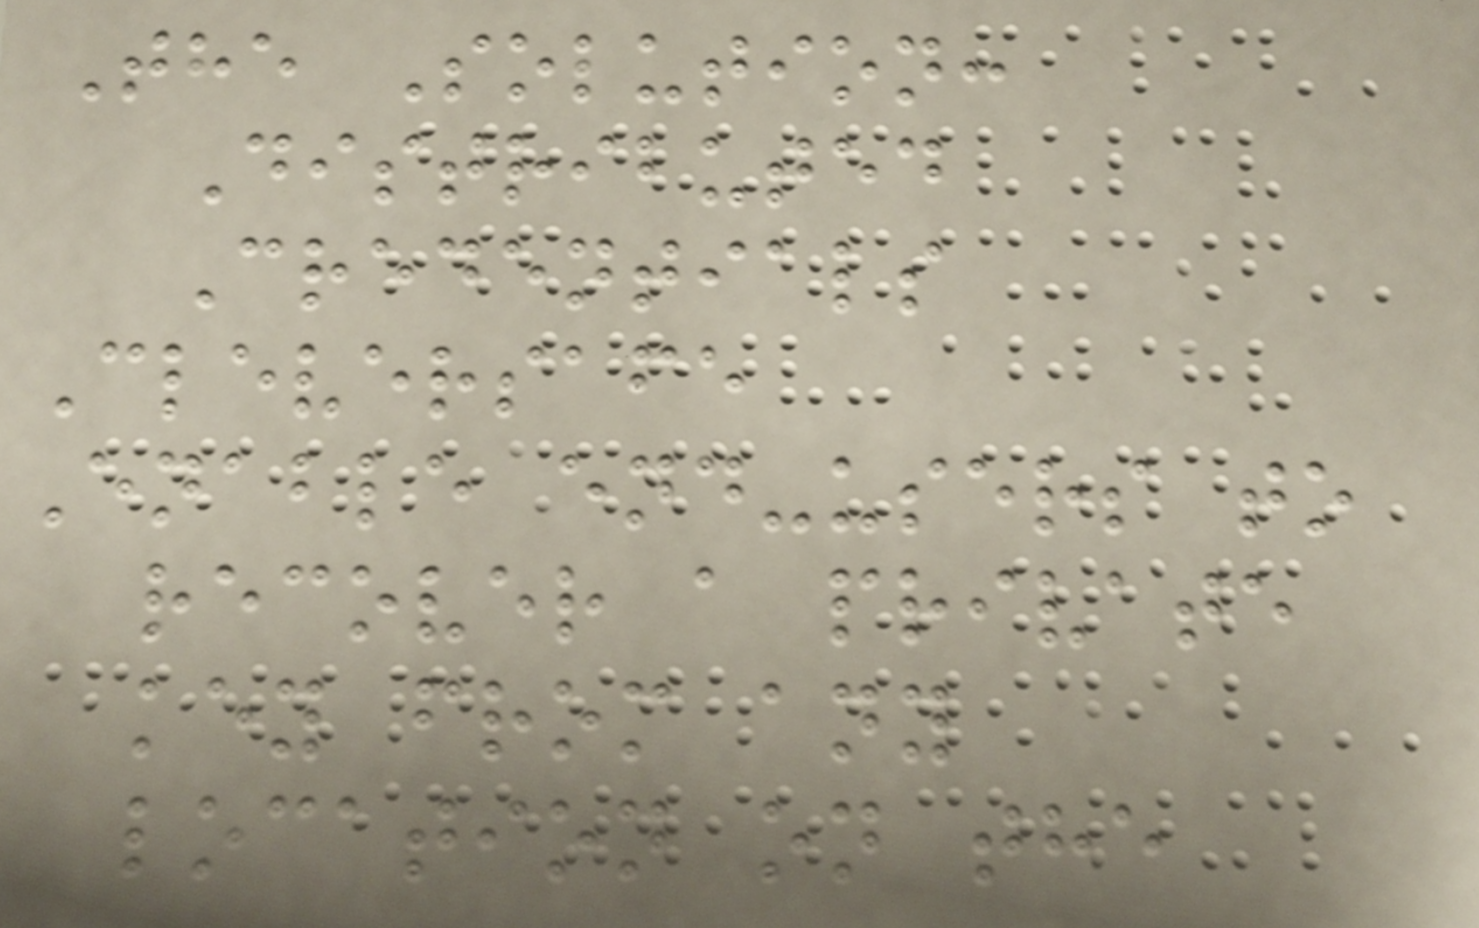The Solution:
Distributed
Credentials
Cleversafe
Enable end-users to
recover a private
key from any
location on the
